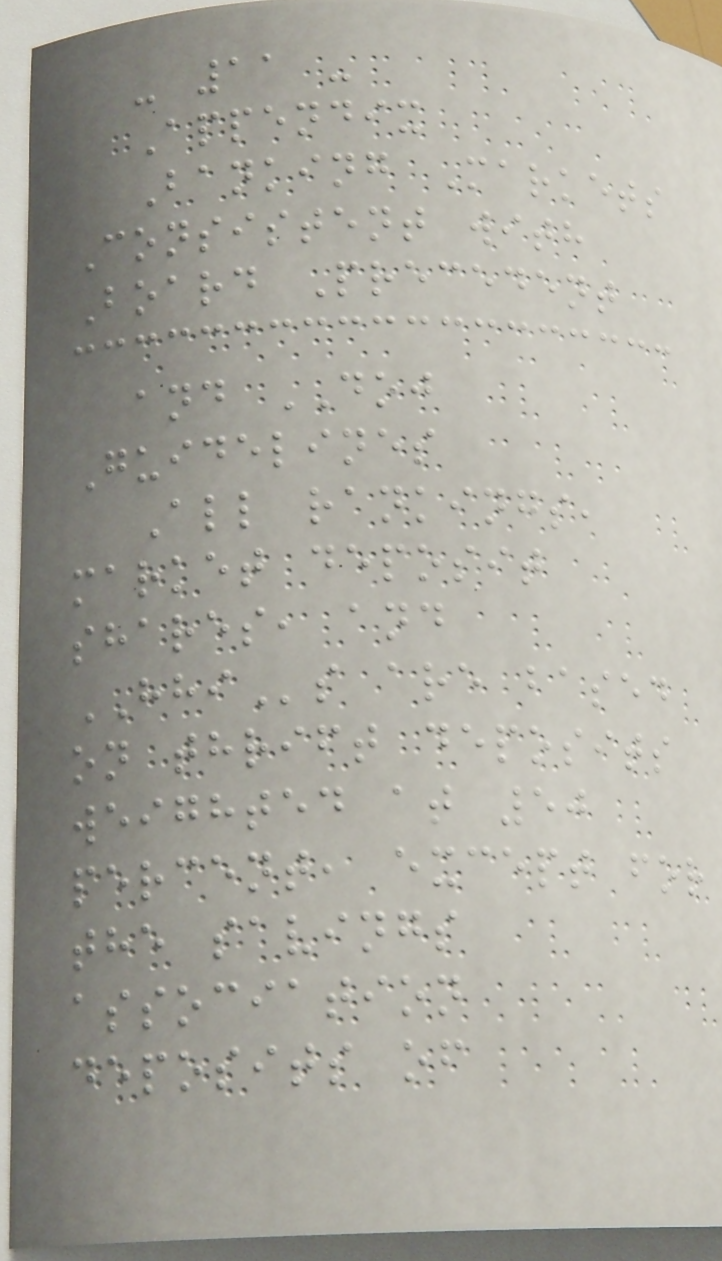- 11 -
Appendix
Banking Markets
Consistent with
Board Precedent
and DOJ
Guidelines
All rankings,
market deposit
shares, and
HHIs are based
on thrift deposits
weighted at 50
percent, except for
the savings
association
deposits of
